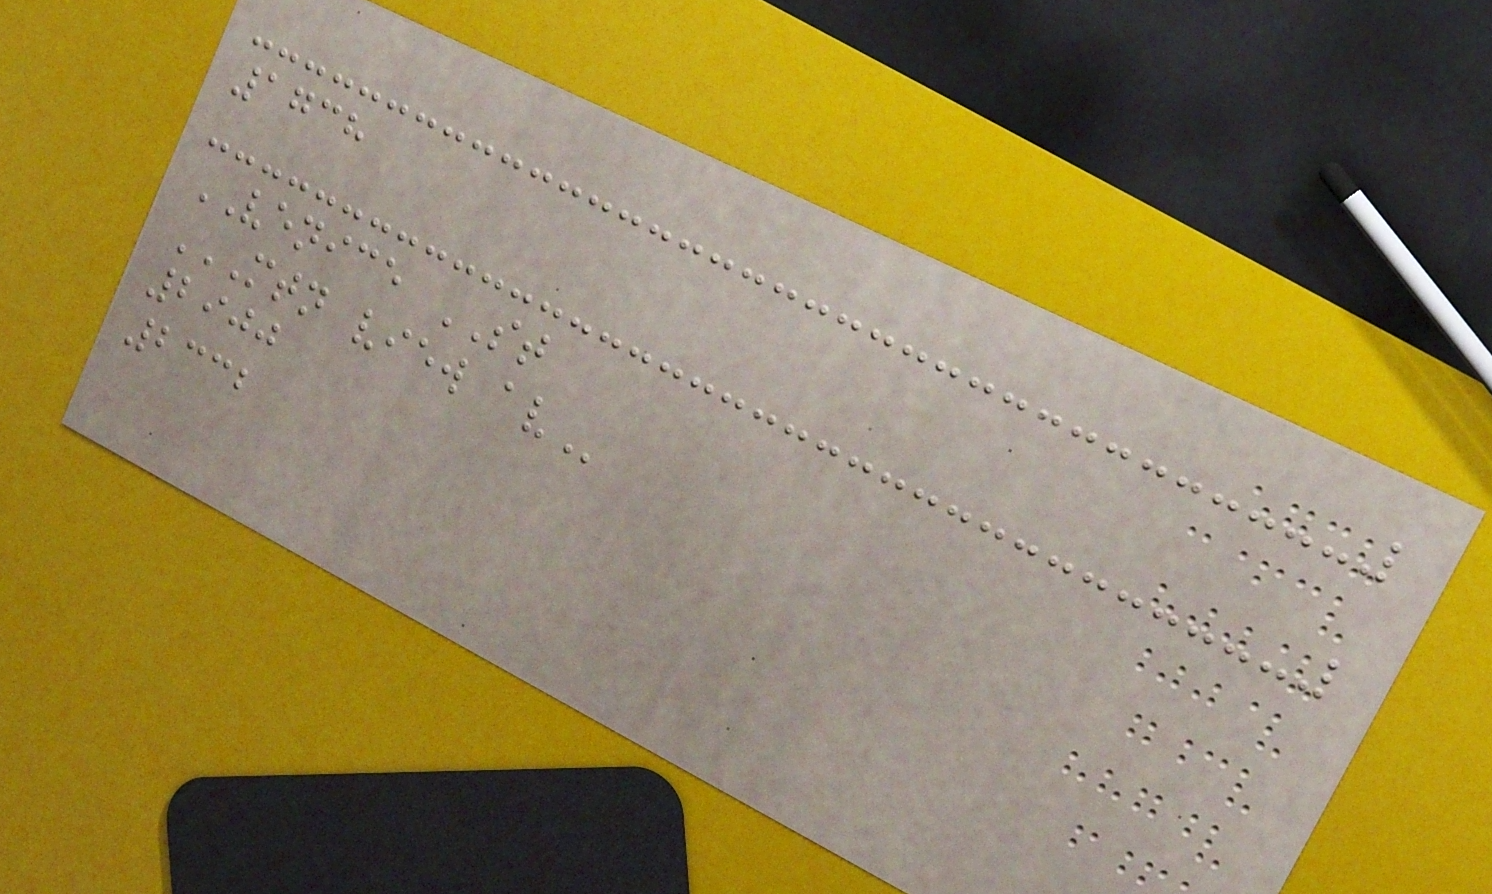1738
VENICE ST
MTN VIEW AV
2900
2332
